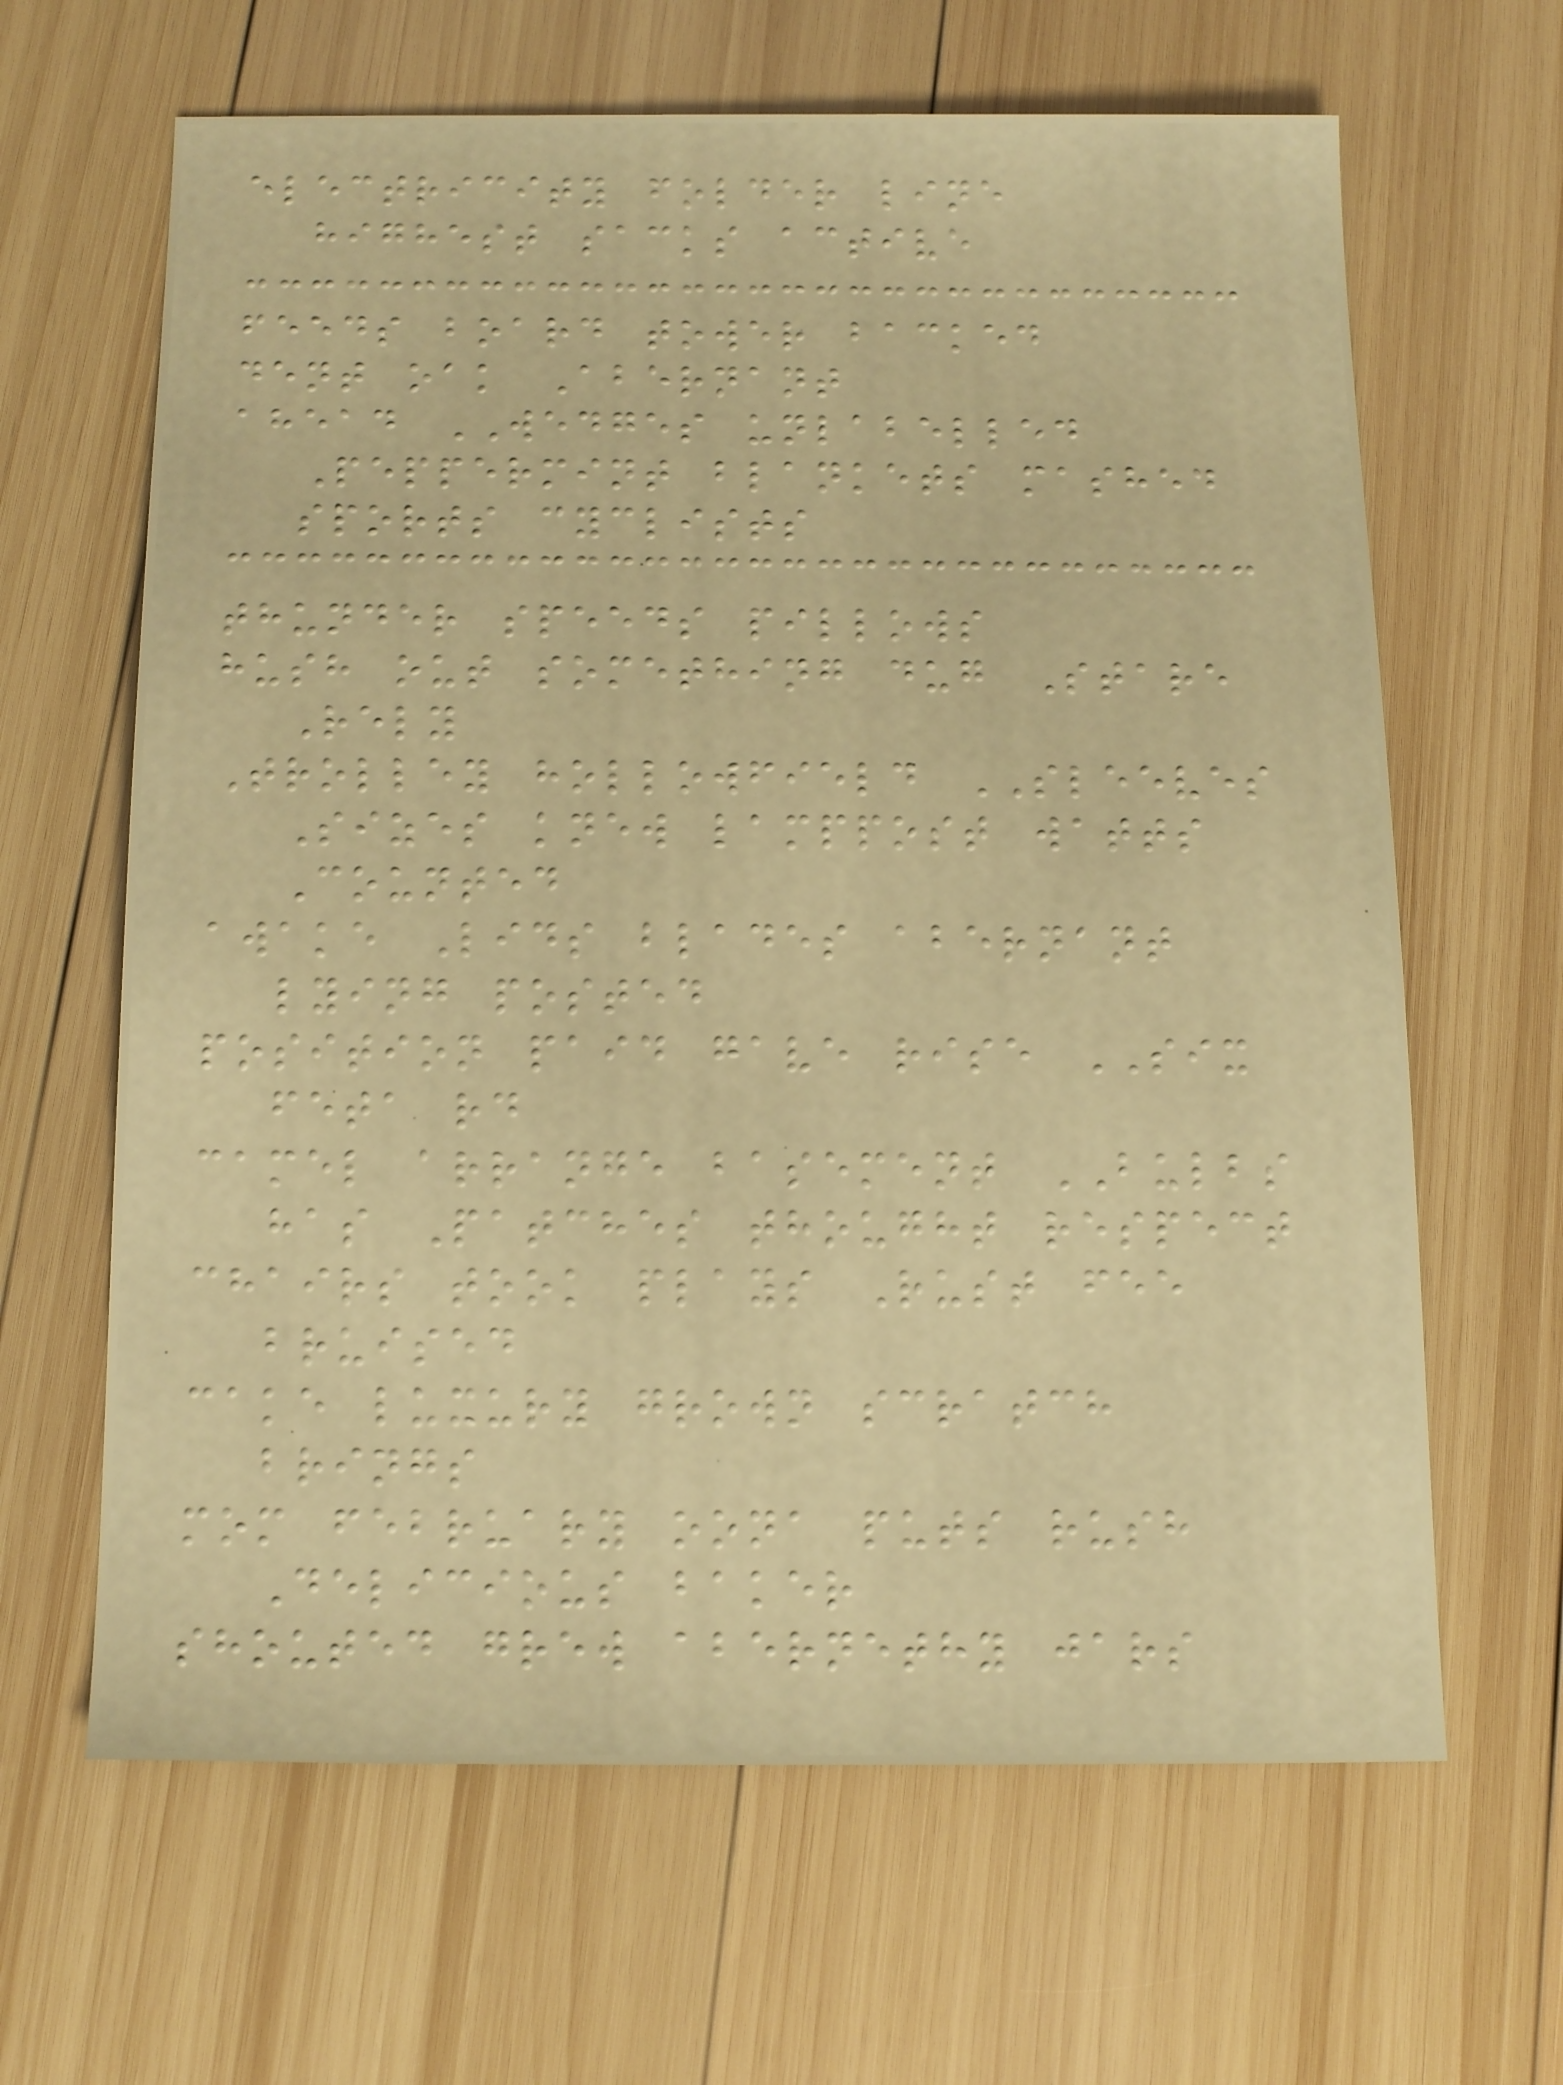electricity folder line
highest sacks active
feeds board tower backed
dent oak Abernant
ahead WEDGES unlabelled
Peppermint blankets mashed
sports cyclists
thunder speeds pillows
hush out something dug Stare
Rely
Trolley hollowfield SLEEVES
Sizes knew lamppost watts
Counted
awake Lids blades abernant
lying posted
position paid gave rise SIX
feta rd
camel arrange basement BULBS
has Patches thought respect
chairs took plays Rust fee
bruised
cake luxury grown scratch
brings
mom february oona puts rush
Delicious baker
shouted grew abernethy jars
